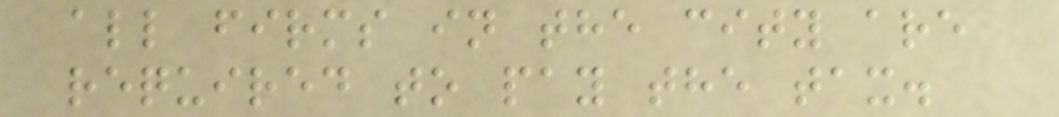all firms in the city are
required to pay the tax.
